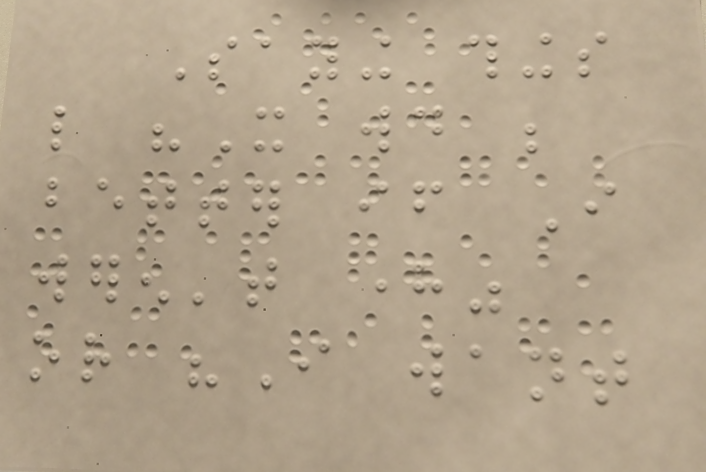Saying things
like "It would be
better if I
weren't here"
or "I want
